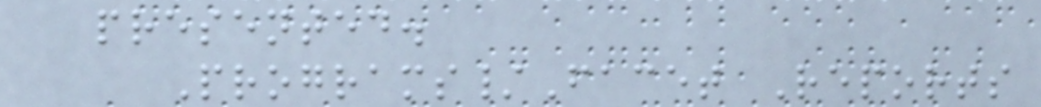presented.
Programs/Facet Reports
